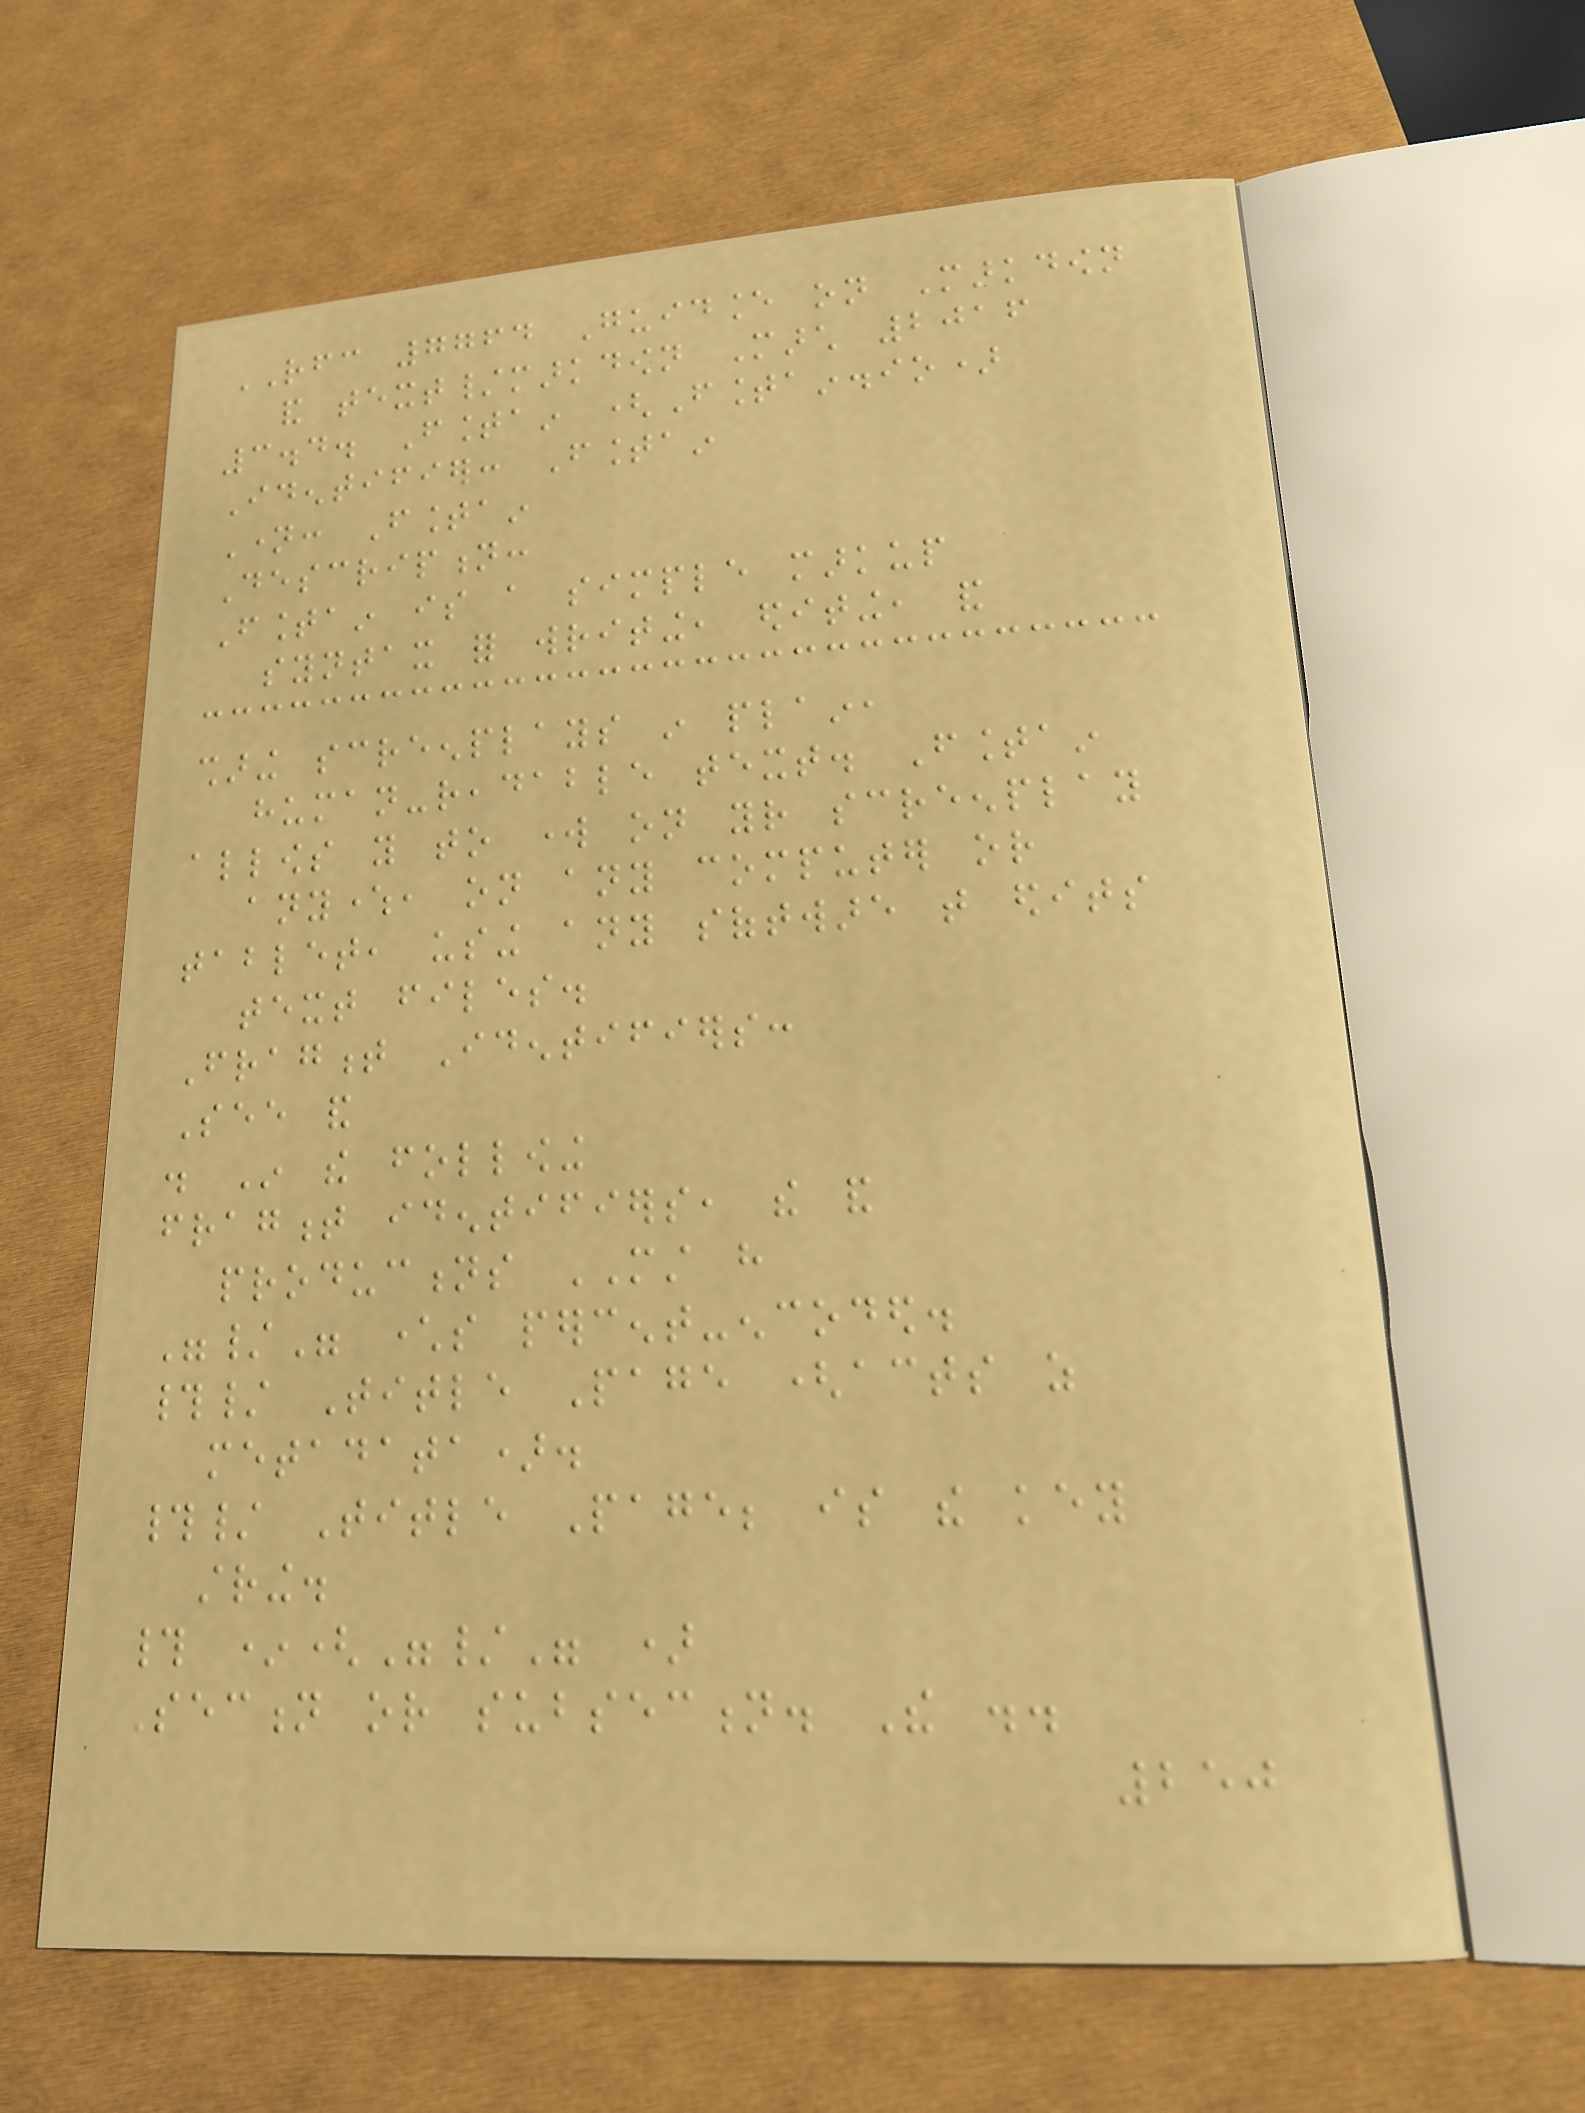RFC 7764 Guidance on Markdown
and text/markdown March 2016
3.4. Fountain (Fountain.io)
Identifier: Fountain
Name: Fountain
Description:
Fountain is a simple markup
syntax for writing, editing, and
sharing screenplays in plain,
human-readable text. Fountain
allows you to work on your screenplay
anywhere, on any computer or
tablet, using any software that edits
text files.
Fragment Identifiers:
See and
. In the following
fragment identifiers, the and
productions MUST have
"/" characters percent-encoded.
#/ Title Page (acts as
metadata).
#/ Title Page; is the key
string.
# *("/" )
Section or subsection. The ..
250
